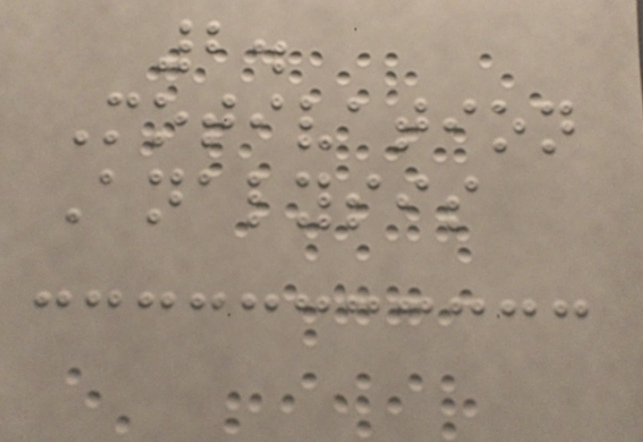2.
Motivation
Analysis
